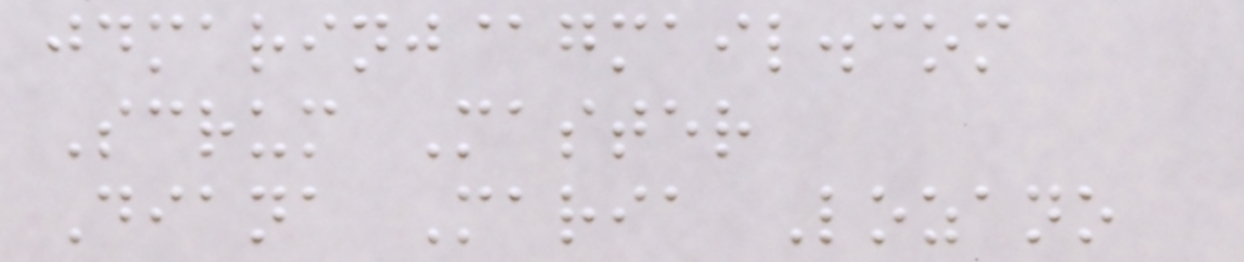jdmarinj@gmail.com
Scrum Master
Diana Maria Lozano
